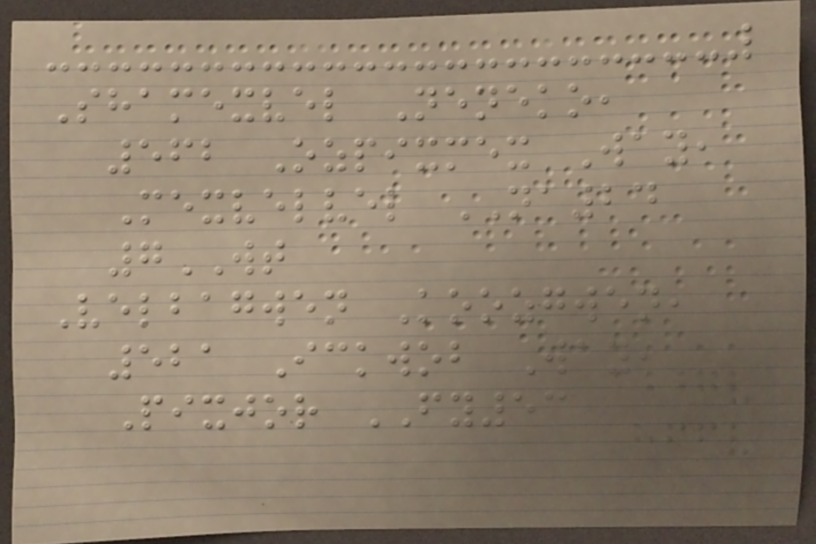Shamexvel Neneko,
562 Ozpixmex Way,
Mexvelvel NA24
7WT
Velbagwen Koozgwen,
521 Ickwob Way,
Pixjor FY53
